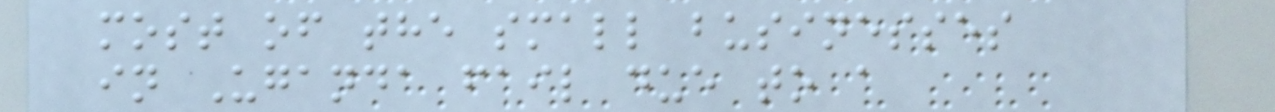most of the small businesses
in Uganda fail due to a
